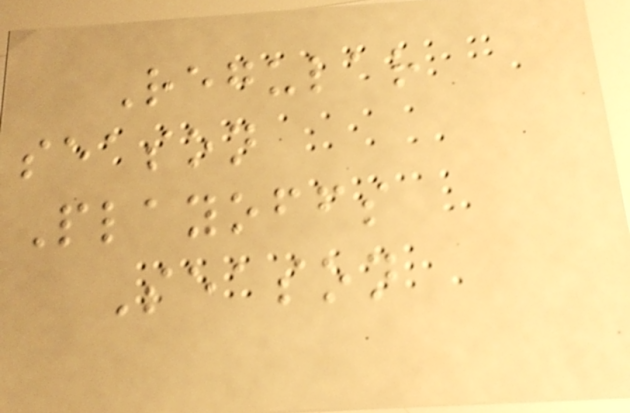Regular
season
Playoffs
Season
